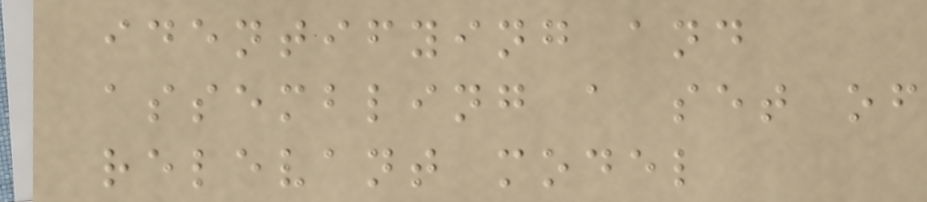identifying and
assembling a set of
relevant model
